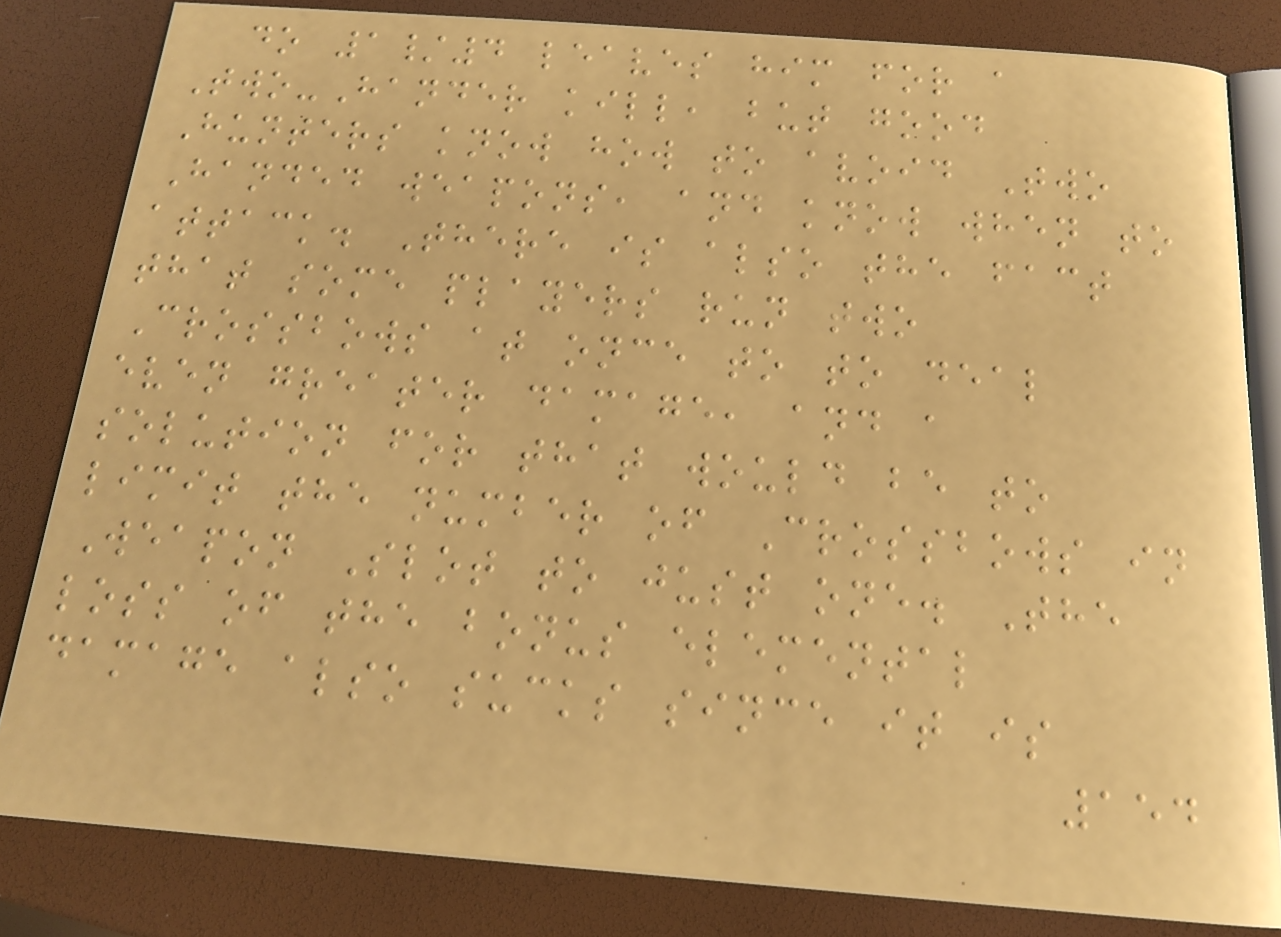do 1/4 leaves him for a
Two-Hander kill, but good
Hunters know how to avoid Two
Handed weapons, and know when to
attack. There is also the fact
that some players run two
Crossbows at once to to deal
even greater damage, and a
solution for that would be to
limit the number of Crossbows in
Weapon Slot to just one. The
loss of the bonus elemental
damage also sucks since it is
154
